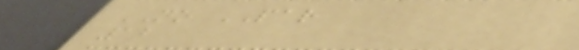NO PAR
12
